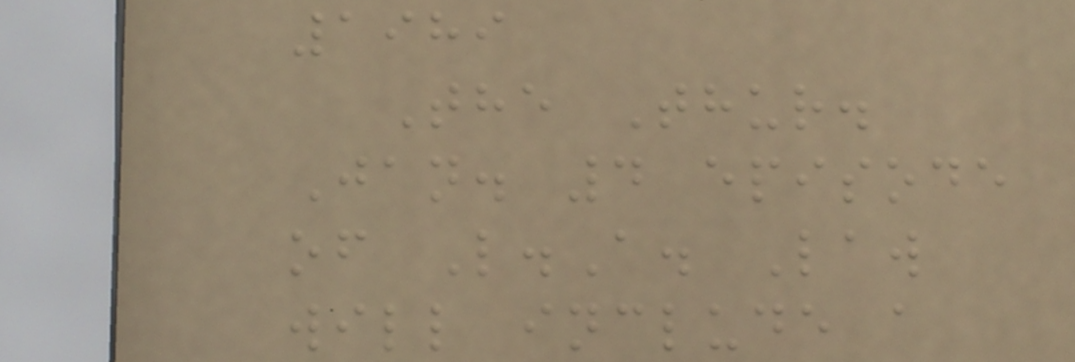1989
The Thur.
Jan. 4 episode
of L.A. Law
will include a
